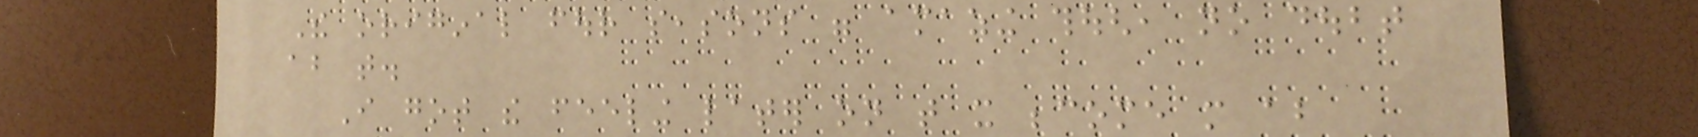The original four seasons were amazing though, no doubt
about that.
I got the feeling later on that it become more about
